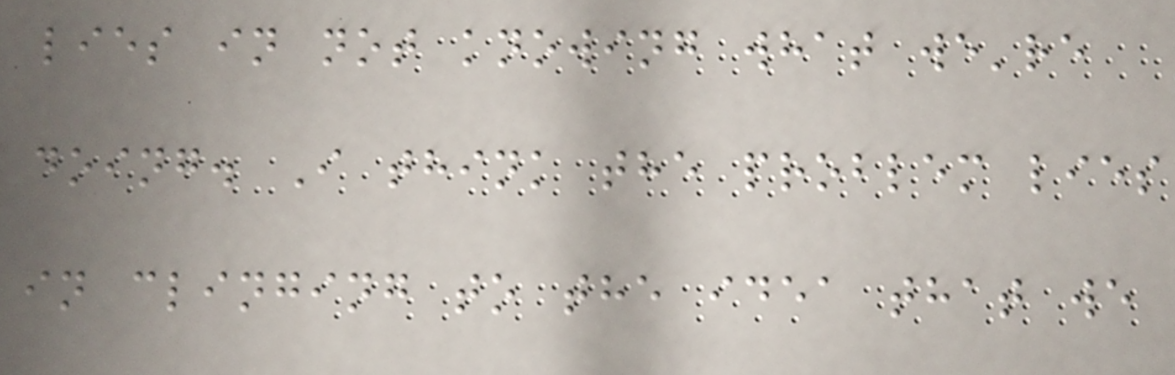lies in not knowing what we're
doing. I think the problem lies
in clinging to the idea that we
